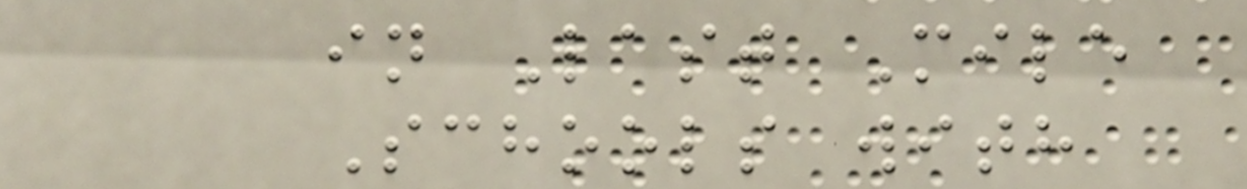in Last Mile
Schools with
